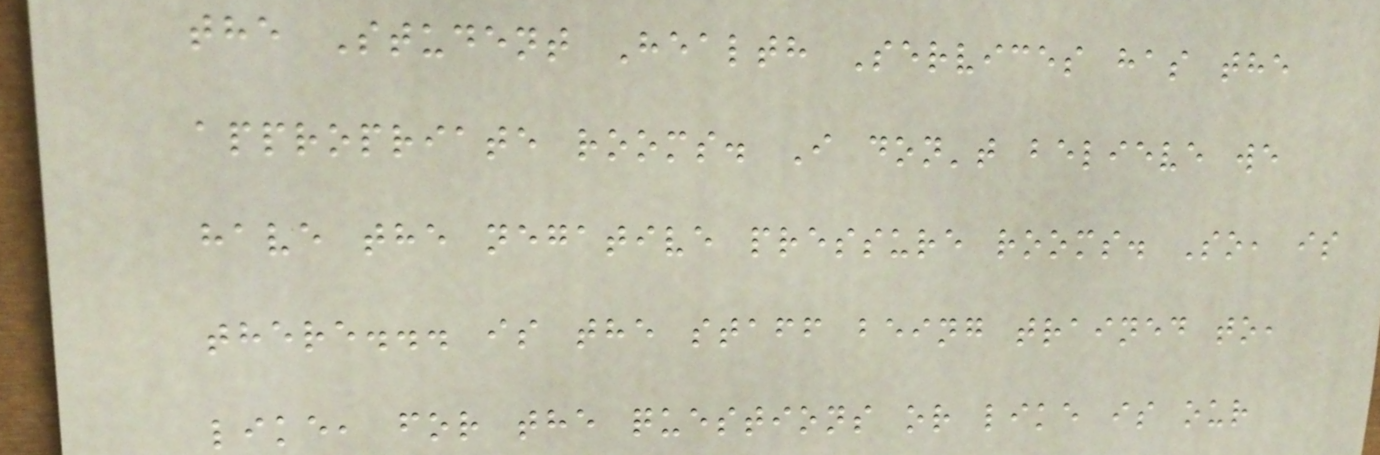the Student Health Services has the
appropriate rooms. I don't believe we
have the negative pressure rooms. So, is
there... is the staff being trained to,
like, for the questions or like is our
